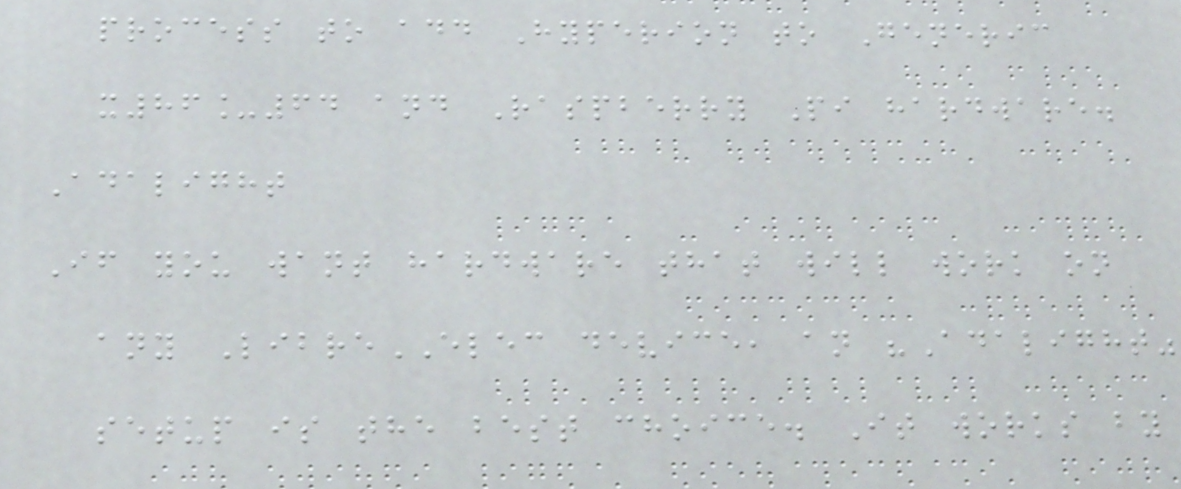process to add Hyperion to Generic
x86_64 and Raspberry Pi hardware.
Adalight
If you want hardware that will work on
any LibreELEC device, an "Adalight"
setup is the best choice. It works by
